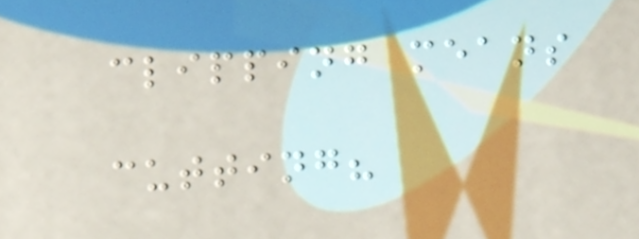clipping means
cutting?
